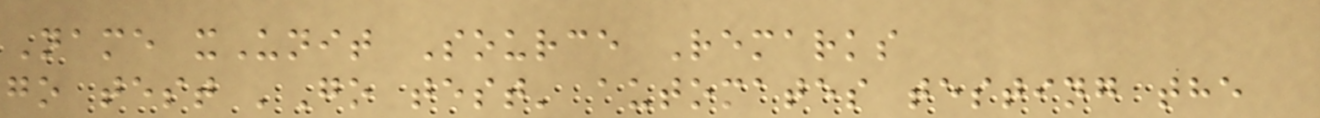Name xUnit Source Remarks
go test 'Go test' automates testing the
